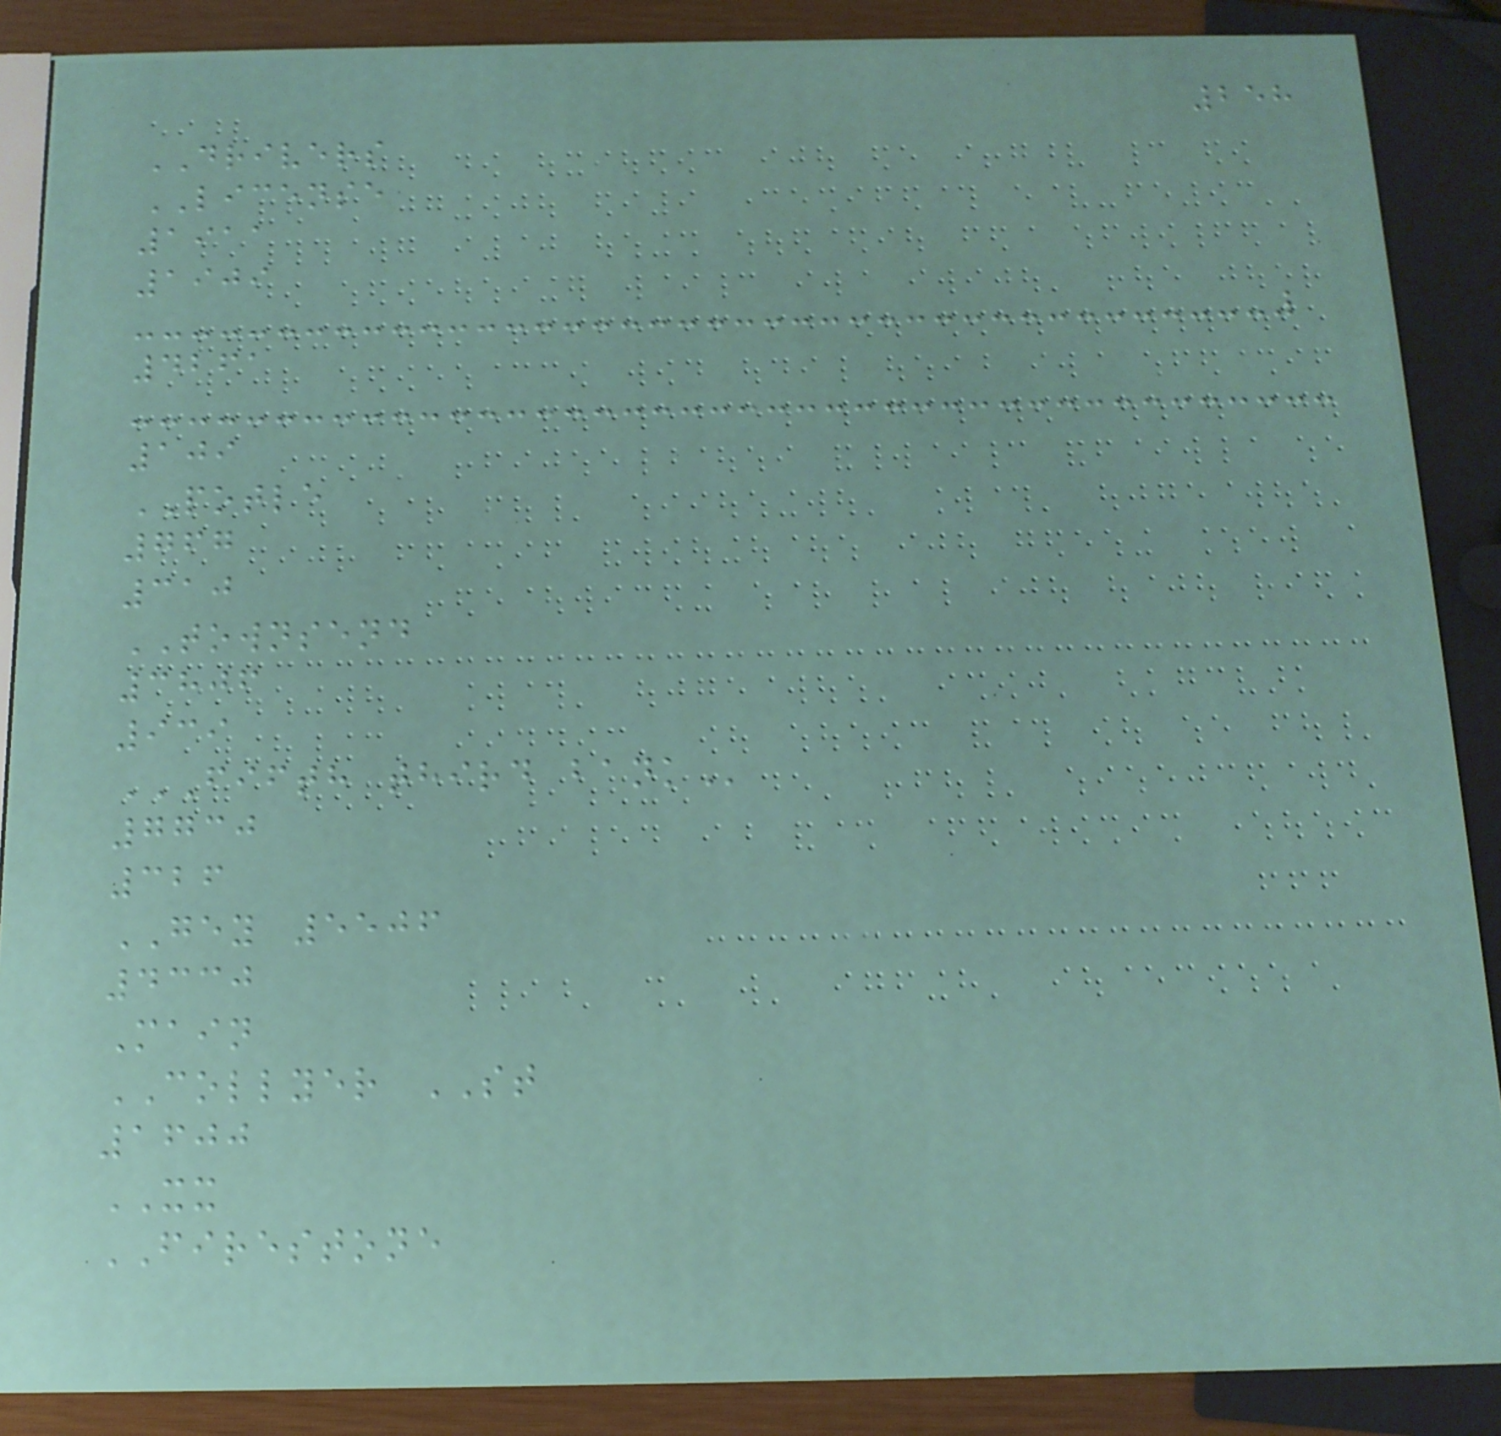258
DRIVERS
LICENSE
1911
1909
4261
109
POTLE
767
310
TOWNSEND
3806
939
FIFTH THIRD BANK
7730
326
GEY 5506
4330
Main
COLLYER ST
1600
XX
FIRESTONE
